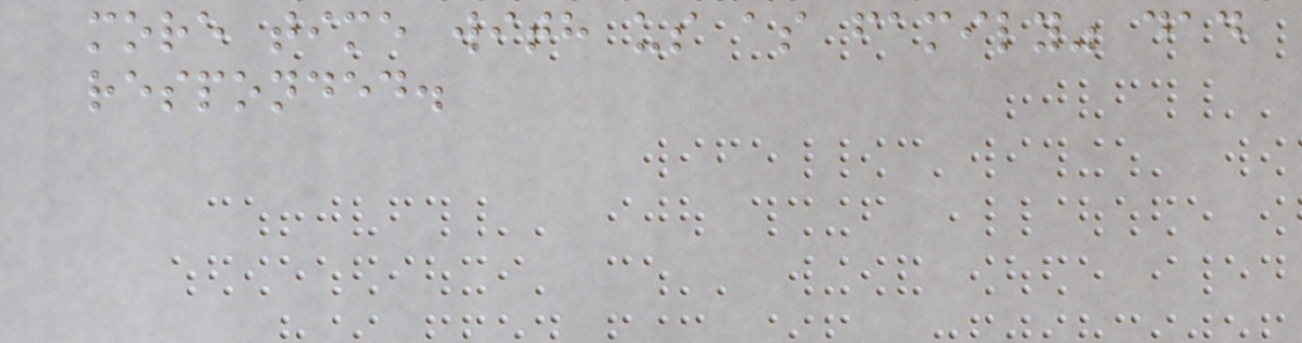more time with us as family" dad
responded.
